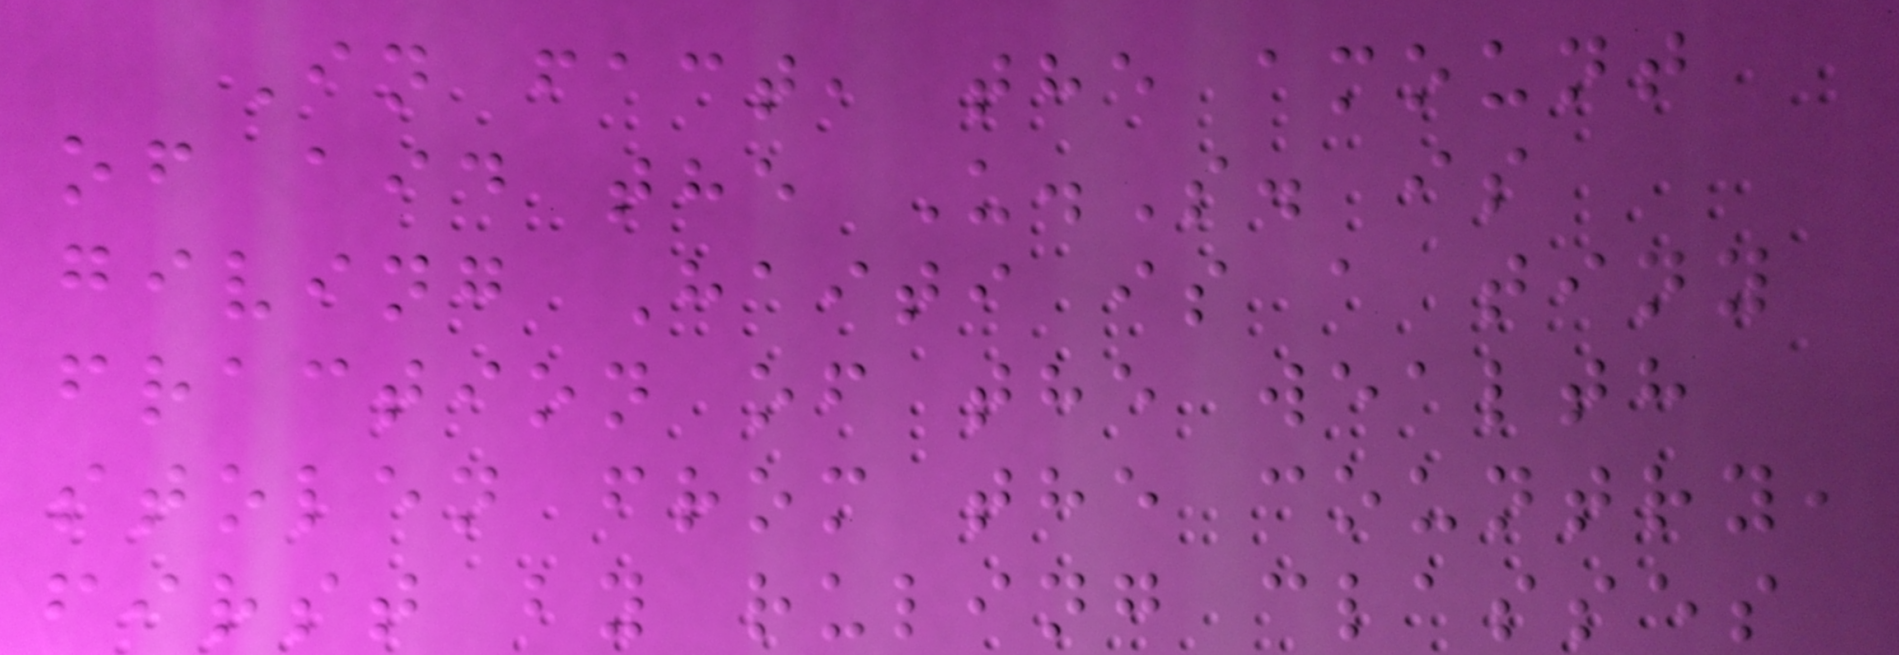In fact, the amount
of aid the U.S. is
giving Haiti is a tiny
fraction of the wealth
stolen from the country,
first by ruling classes
